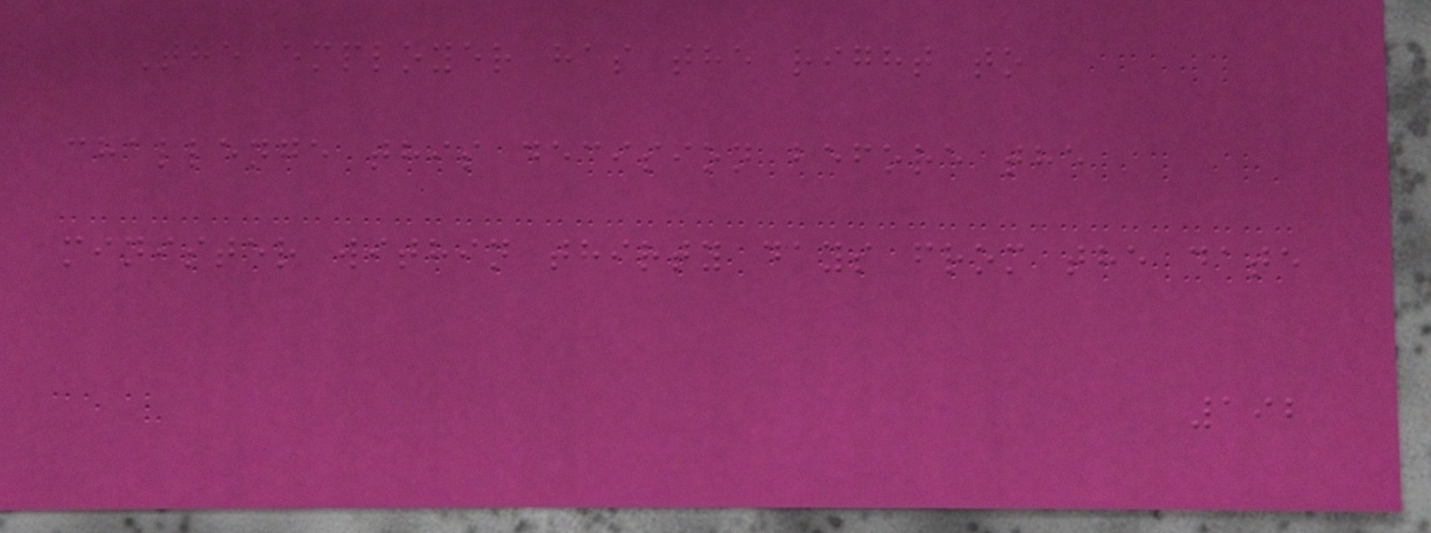The employer has the right to
challenge this decision before the
minister within thirty days from the date
192
